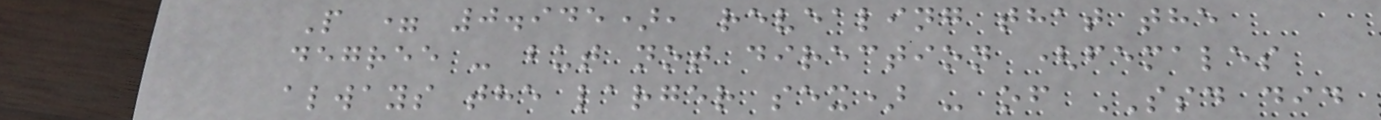P = 0.945), revealing that the
degree - but not direction (females
always the larger sex) - of SSD did
